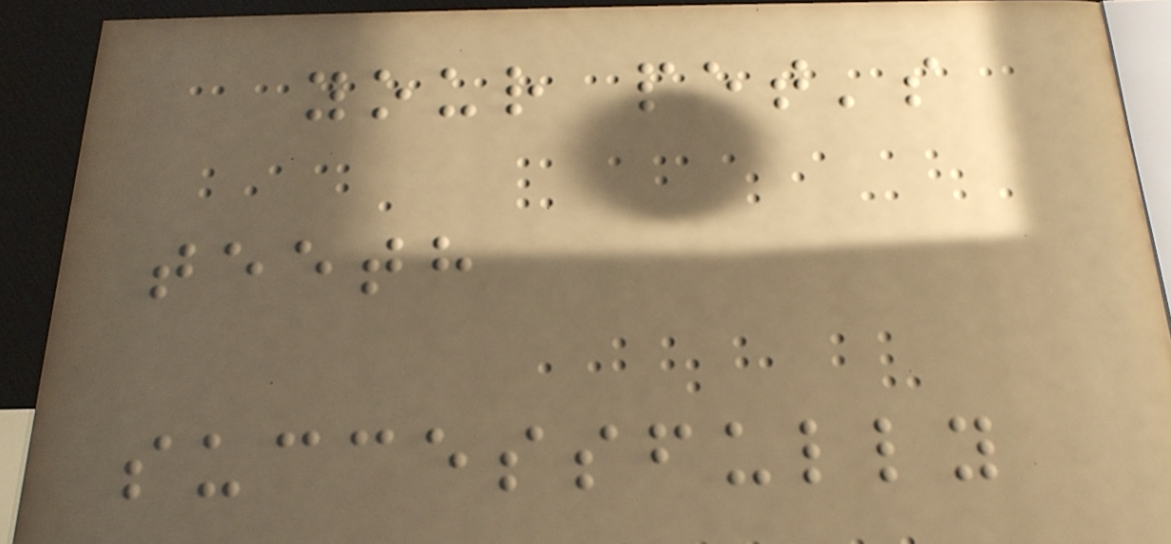your pet's
teeth
successfully
